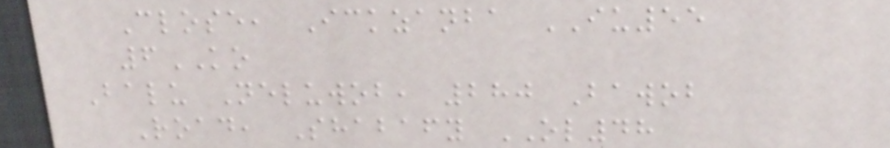Close, Ickzanba IU55
6KO
Balu Neluwob, 280 Bawob
Road, Shabafy OL48
